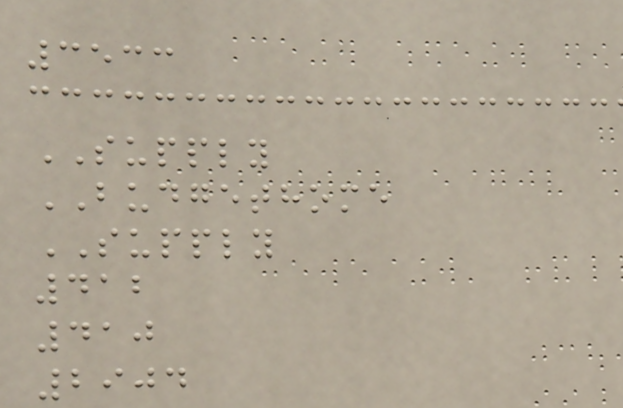3533
SUPPLY
BUDGETHOME
SUPPLY
412
410
2904
